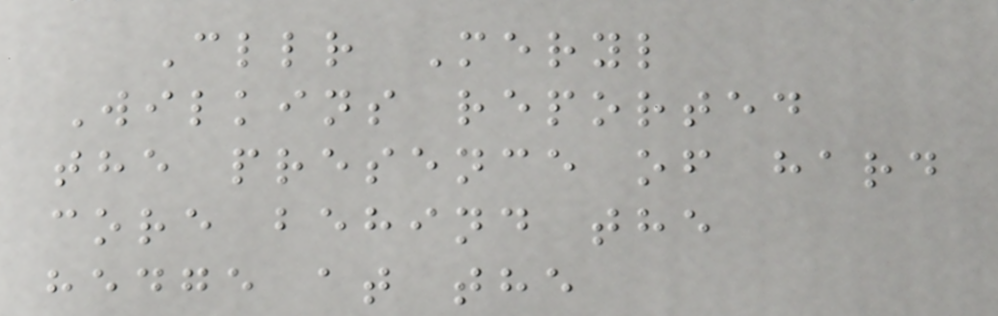Cllr Meryl
Wilkins reported
the presence of hard
core behind the
hedge at the
